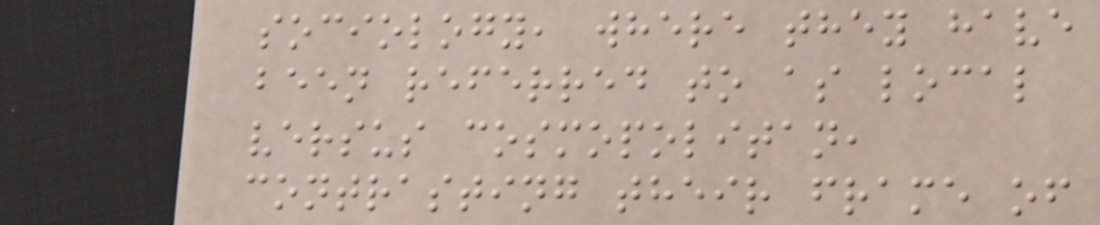sociology, where they have
been referred to as local
versus cosmopolitan,
contrasting their frame of
